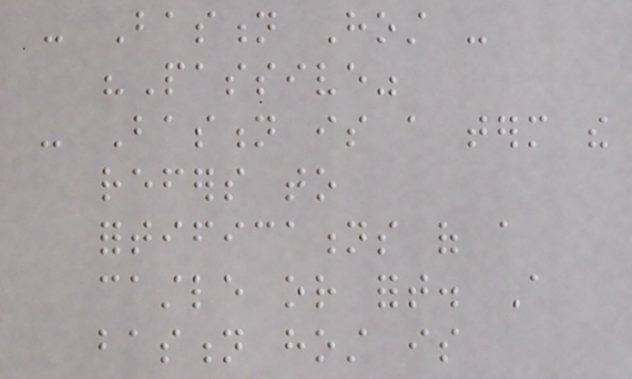- Bastion Host -
"Passive"
- Bastion is a term the
refers to
fortifications of a
castle or fort. A
bastion host is
